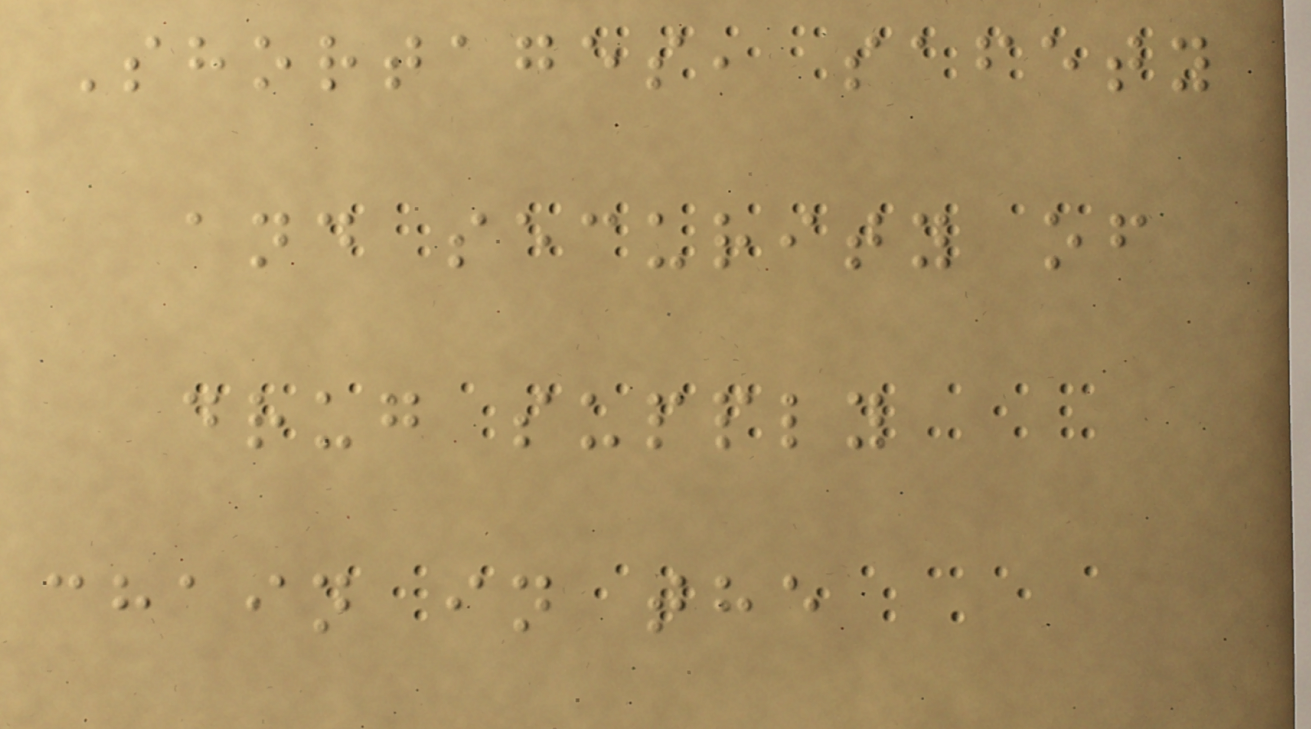Shortages, safety
and security of
drug supply
chain in the
